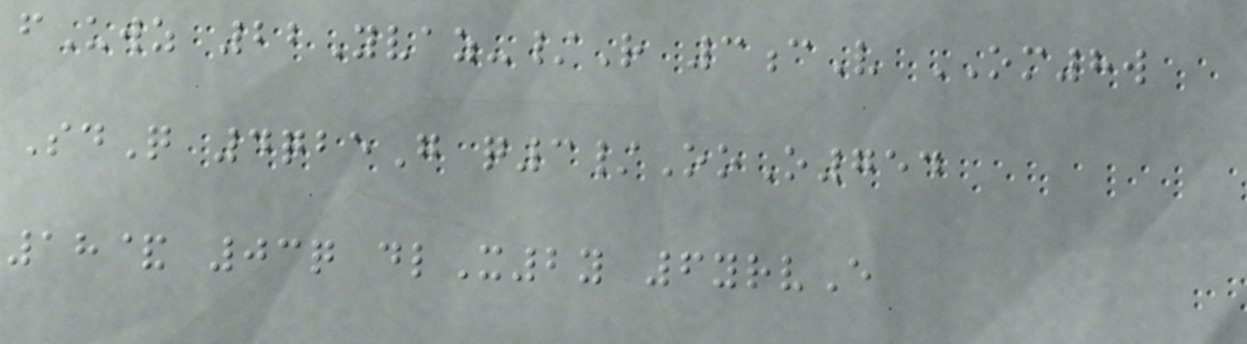fUwz 22Yvaz-/R 3cV OM8w
SdQ 4qbeG q3/OoO754
18& 03q dlX2y 6yrvE
